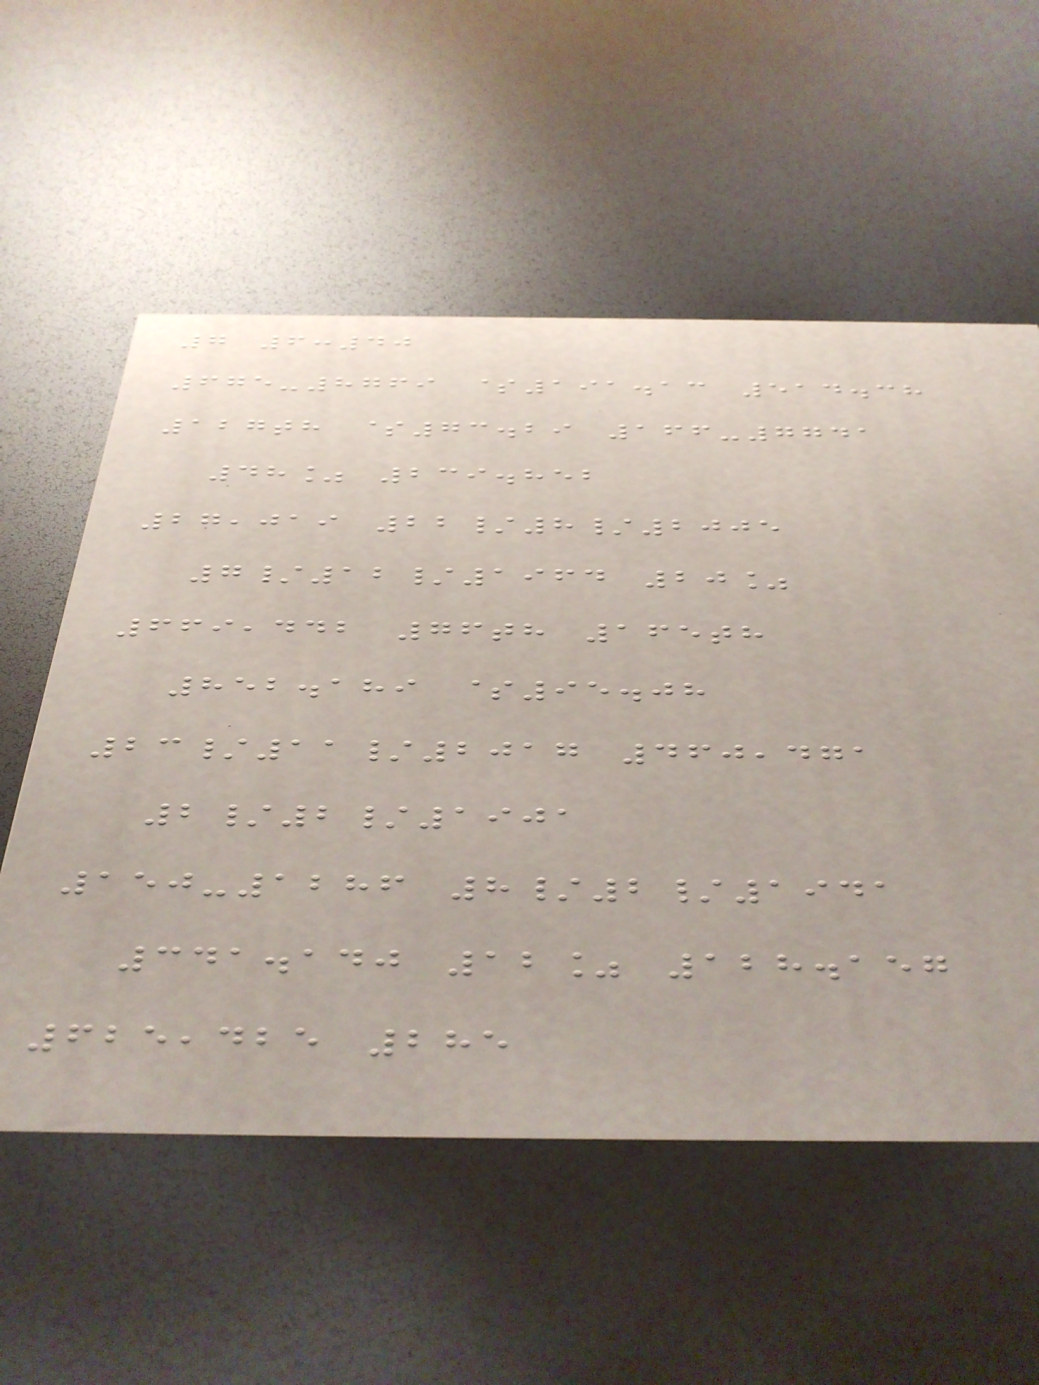7 6:40
675-8769 $191.13 514.38
127th $73.29 166-7741
48% 239.852
27,019 22/8/2005
7/12/1964 20%
669,442 76th 165th
852.189 $95.08
23/11/2017 460,471
2/2/1901
150-1286 8/2/1941
341.140 12% 128.157
625,425 285
